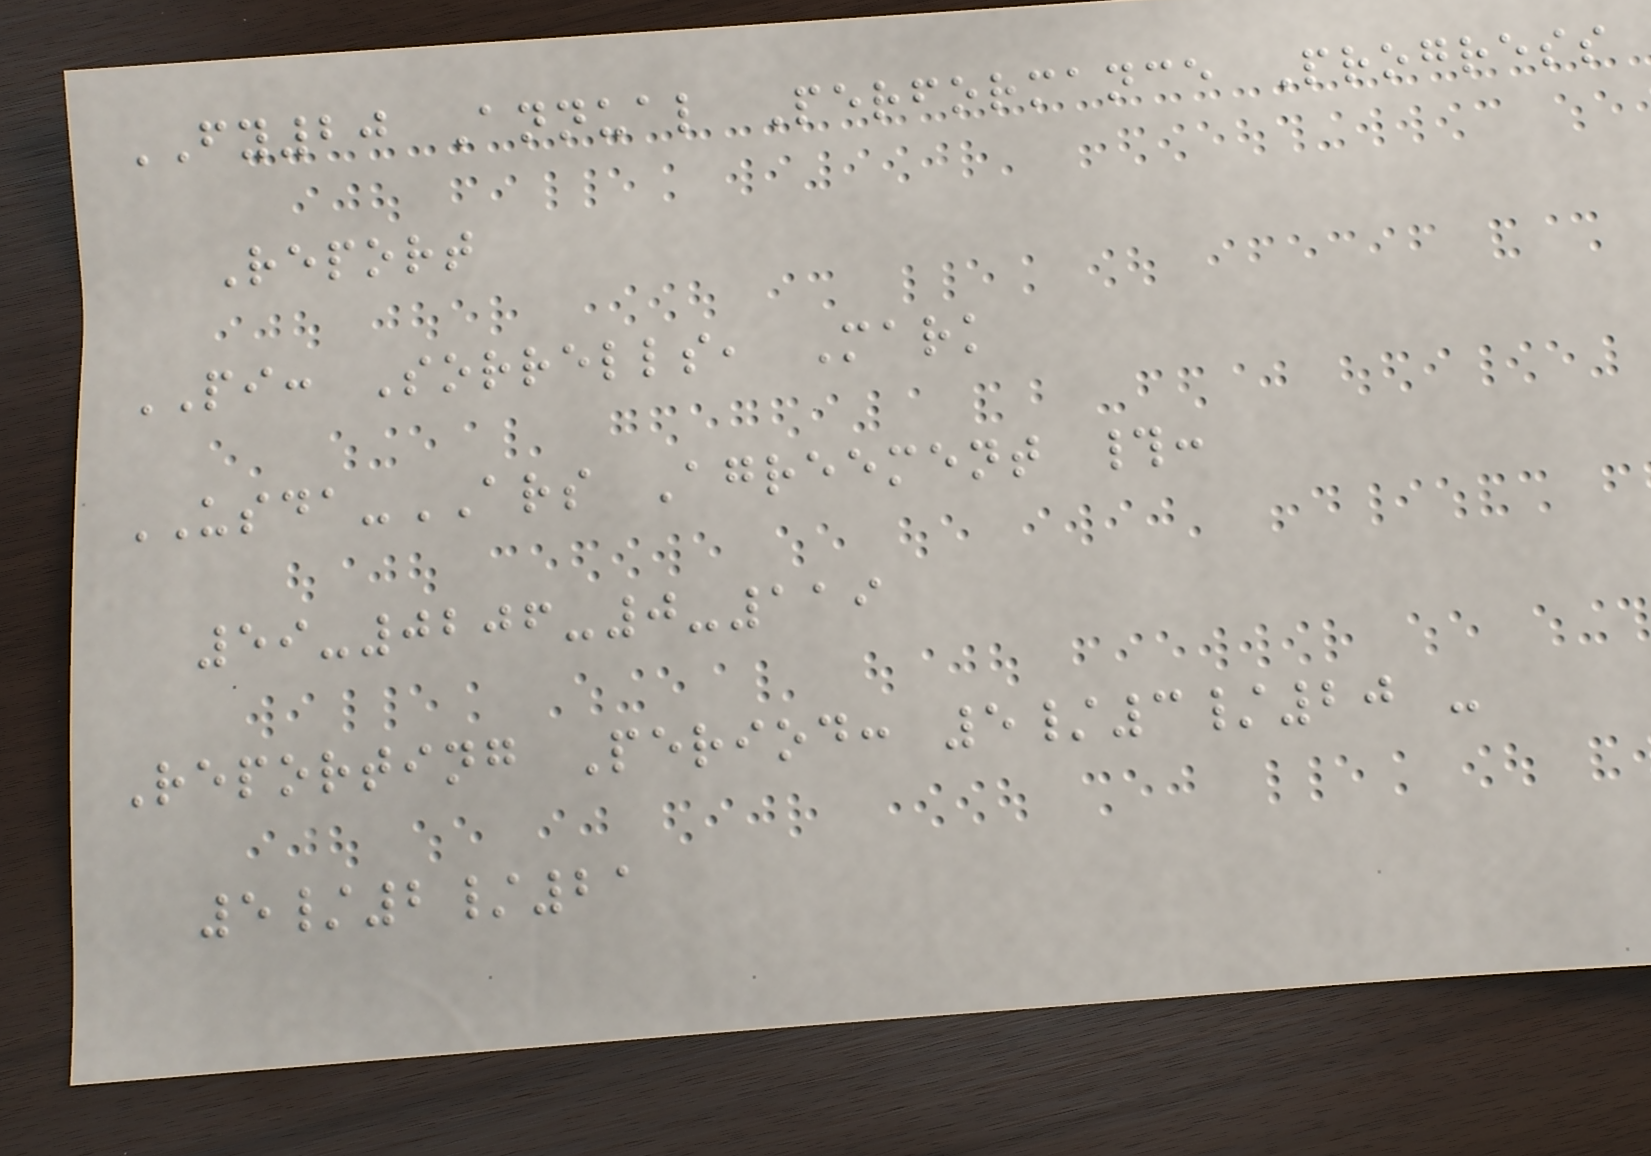FY20 Annual Performance Progress
Report
PI: Sorrells, Mark
USDA-ARS Agreement #:
59-0206-0-119
Reporting Period: 5/3/20 -
5/2/21
